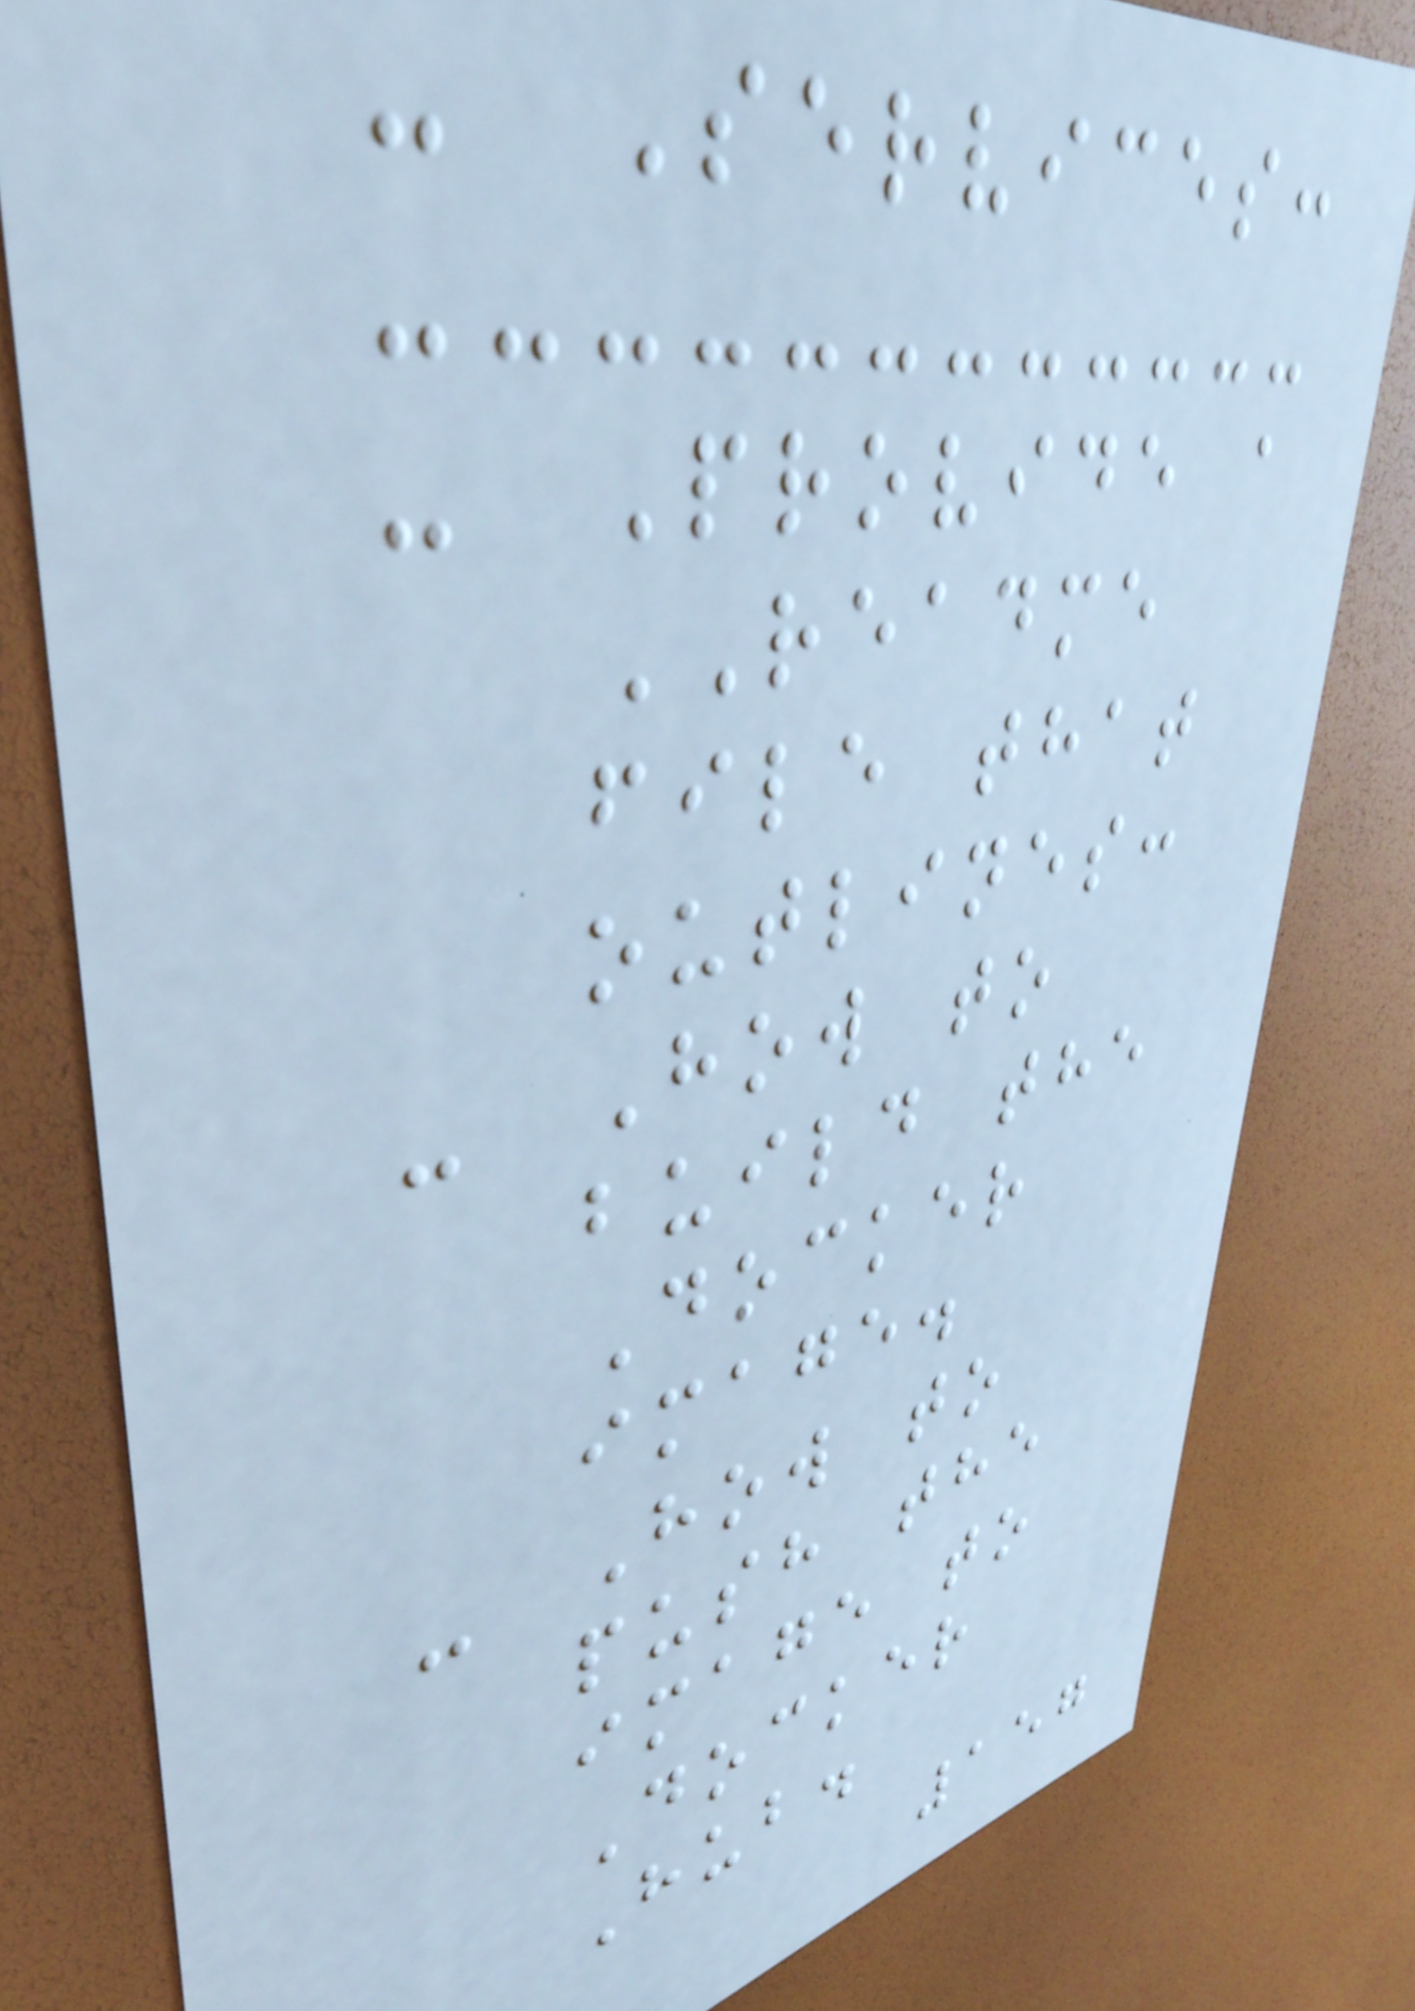- Services:
- Provide a
README
file that
outlines:
- How to
build the
Docker
image.
- How to
push the
image to
Docker
Hub.
157
